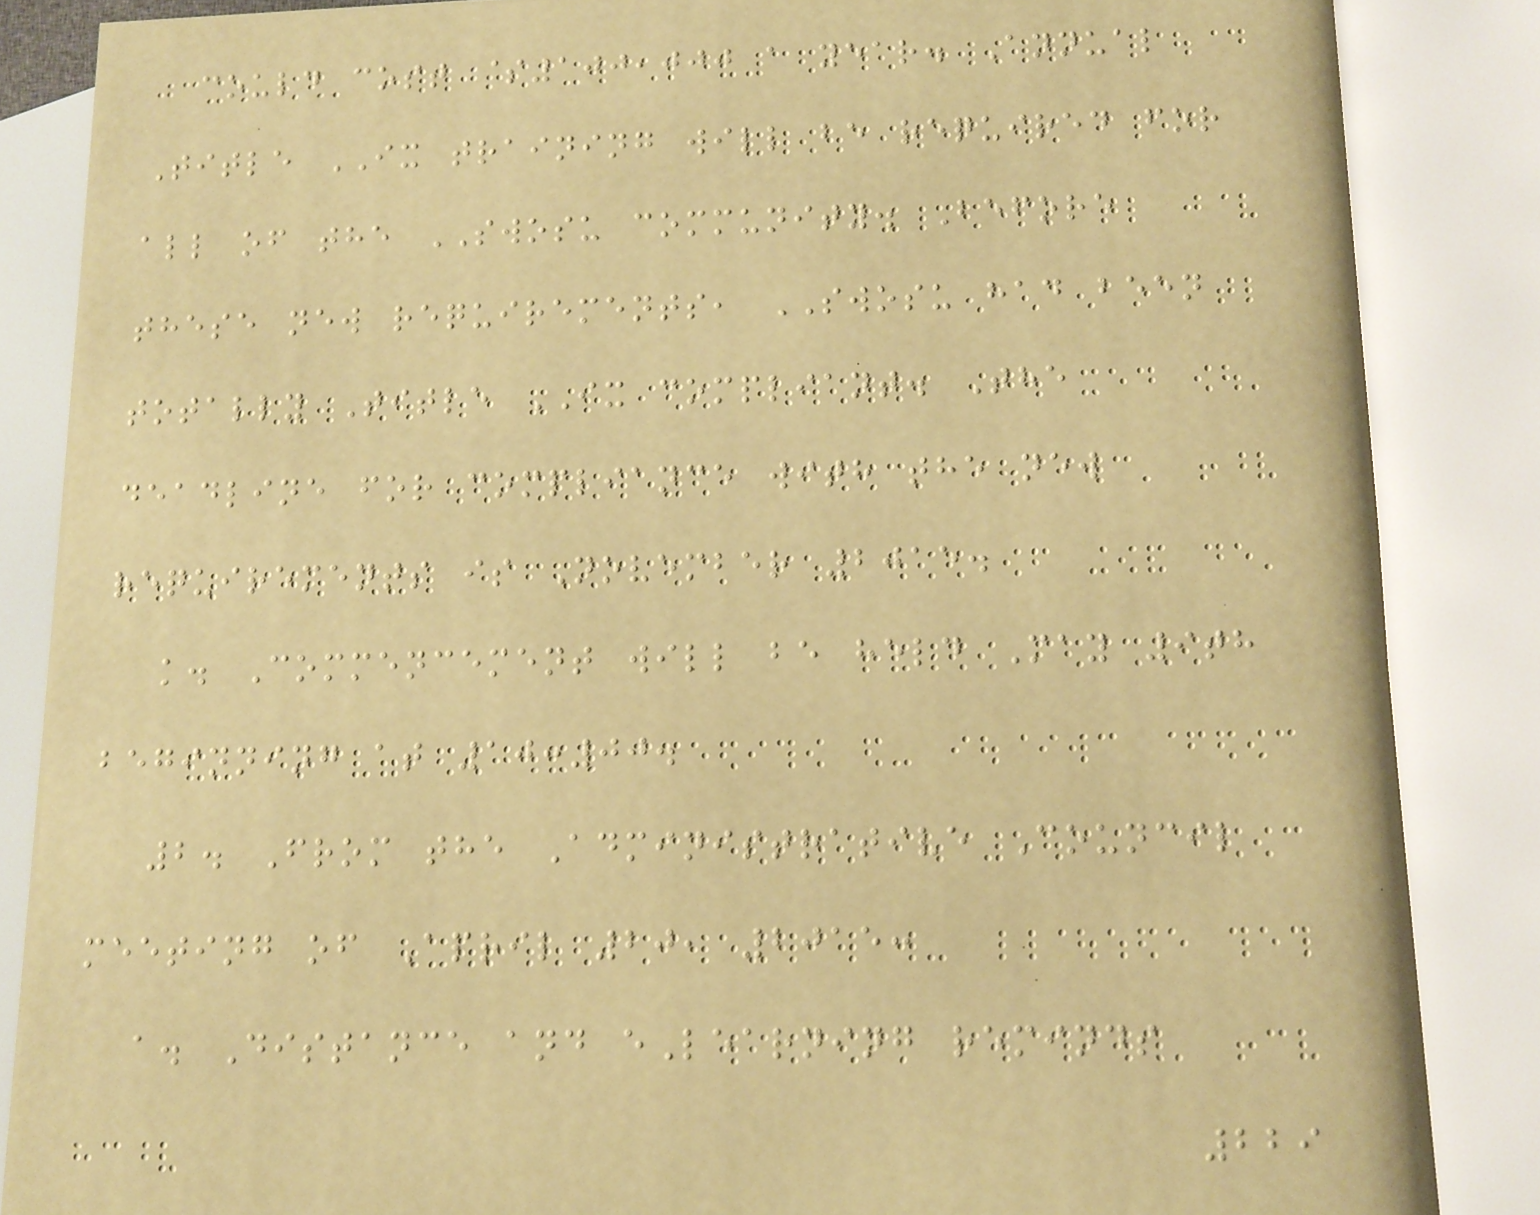could cost $100,000 a year. Annual
Title IX training will be required for
all of the SWOSU community. Before
these new requirements, SWOSU had been
totally Title IX compliant. The
deadline for compliance with the new
requirements is November 2015.
k. Commencement will be held May 9th
beginning at 10:00.
2. From the Administrative Council
meeting of April 20, 2015:
a. Distance and eLearning reminds
229
